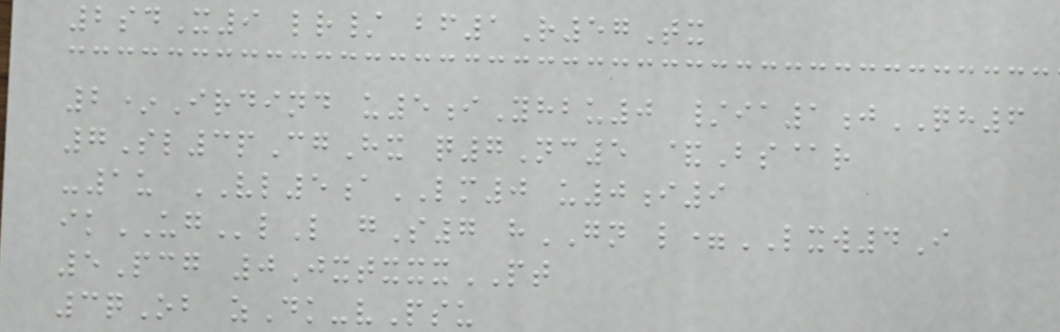2sdX9 lr/ bf1R57Tx
2*Irdind u5iYhbu0 /ia1jQH6
7Sl3pCgHx q7Nc5 &Bs@r
-1u VL5aLM0 u0i9
ikUGlL gS7 hGN l=LXW4I
5Pcg 0JxtxxxPT
3qOb zDk-vPsu
